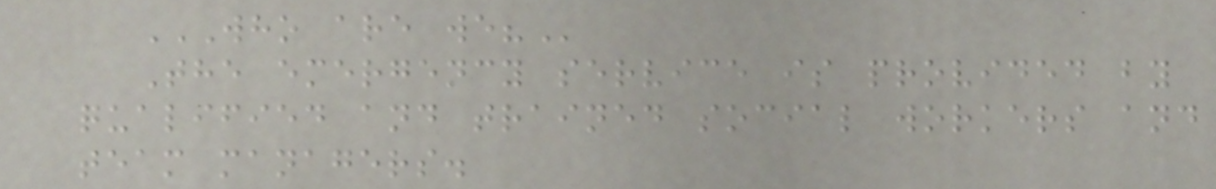WHO ARE WE?
The emergency service is provided by
qualified and trained social workers and
team managers.
